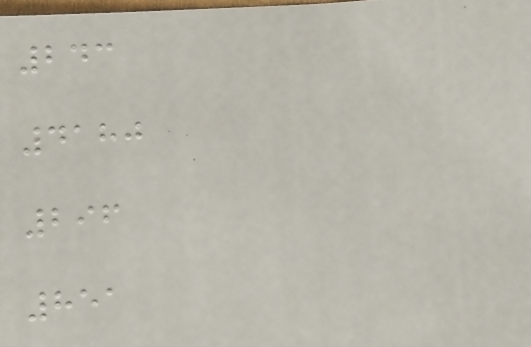243
4180
296
851
